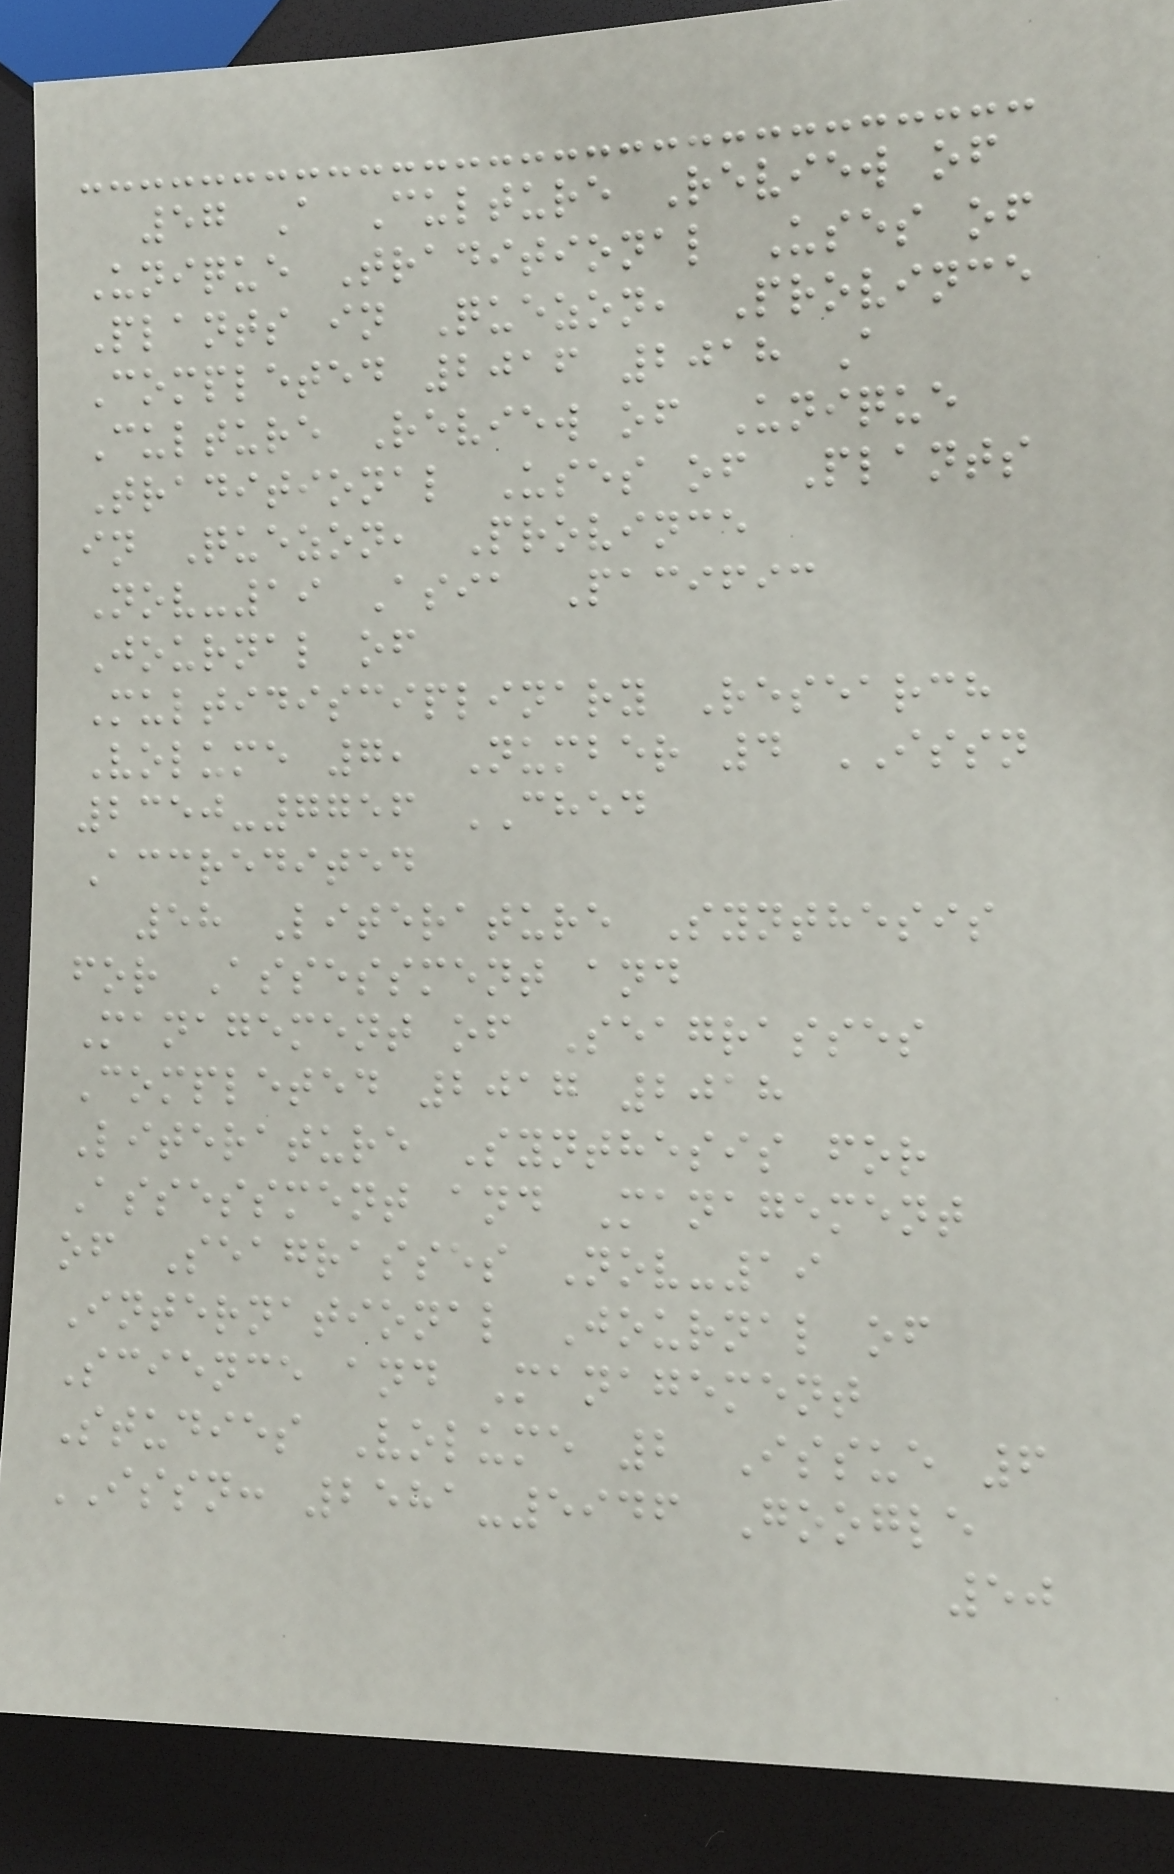57 A Culture Review of
Unique Traditional Uses of
Plants in Quezon, Province
Completed 2016 2018 A
Culture Review of Unique
Traditional Uses of Plants
in Quezon, Province
Nov-19 Asia Pacific
Journal of
Multidisciplinary Research
Volume 7, Number 4 ISSN
2350-7756 CHED
Accredited
58 Literature Synthesis
for Assessment and
Management of Seagrasses
Completed 2017 2018
Literature Synthesis for
Assessment and Management
of Seagrasses Nov-19
International Journal of
Science and Management
Studies Volume 2 Issue 6
ISSN: 2581-5946 Google
50
